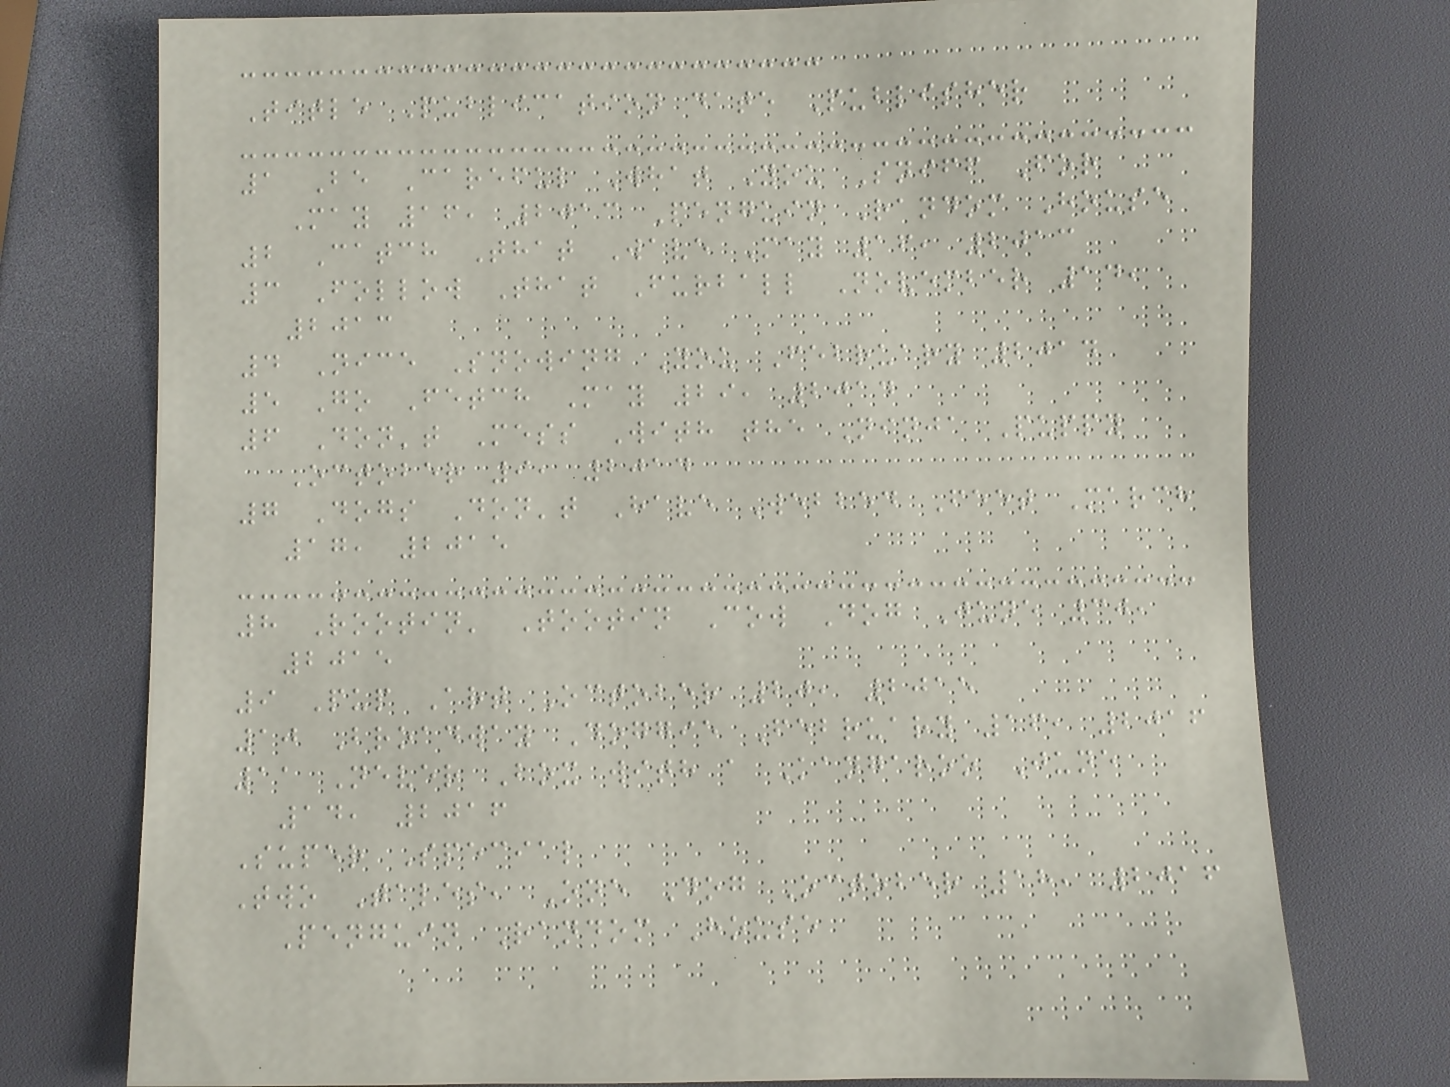Title Publication date Publisher
1 Be Careful What You Sniff For
May 16, 2013 Penguin Random House
2 Catch That Wave May 16, 2013
3 Follow That Furball November 14,
2013
4 Nice Snowing You February 2014
5 Go Fetch May 29, 2014
6 Don't Mess With the Ninja Puppy
October 9, 2014
7 Dogs Don't Have Webbed Feet March
17, 2015
8 Rootin' Tootin Cow Dog June 30,
2015
9 Pup Art October 20, 2015
10 Broadway Doggie February 16, 2016
11 Never Box with a Kangaroo June
14, 2016
Super Special
Two Tales, One Dog October 18, 2016
Penguin Random House
